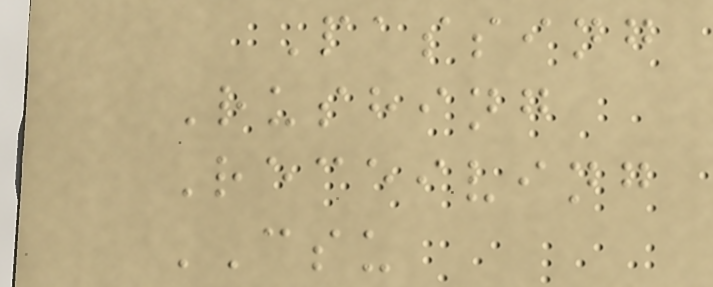Passing
Rushing
Receiving
CSU
